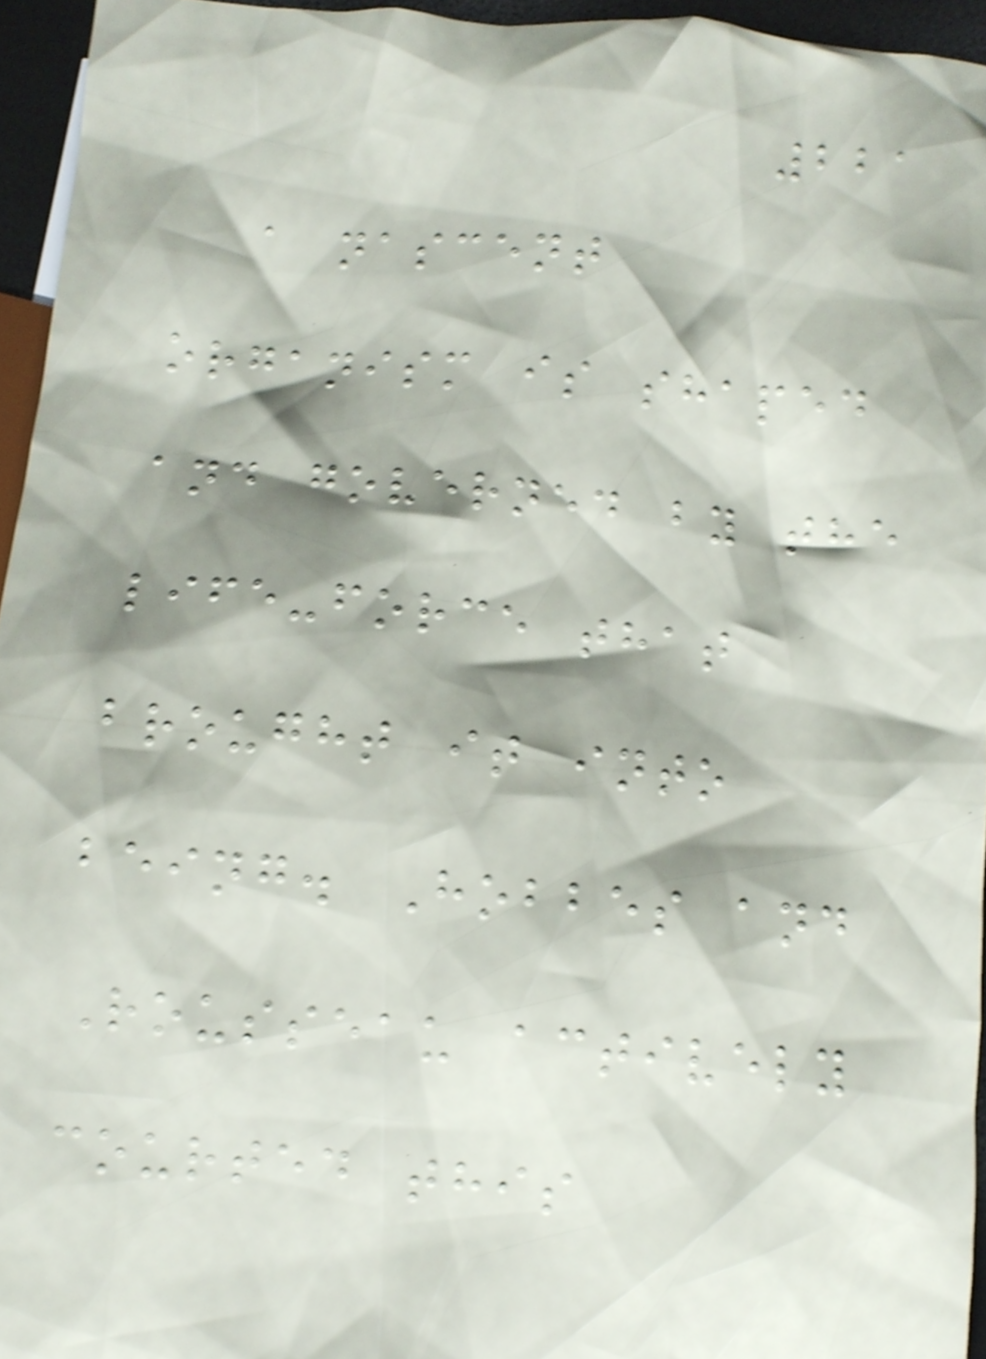221
a nascent
organism is shaped
and governed by the
life-force that
brought it into
being. Hobbes and
Rousseau actively
courted this
